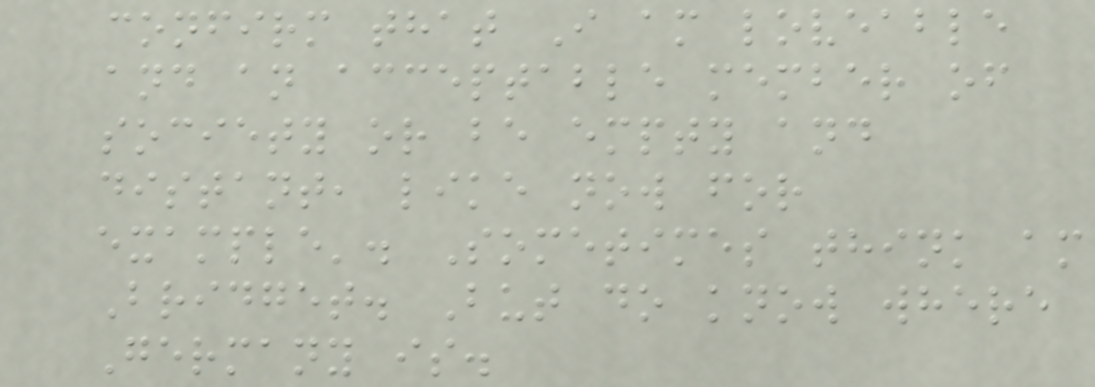confirm that I am loveable
and an acceptable member of
society or be empty and
distant, like now for
example'. Sometimes think am
Bridget. But do know where
Germany is.
